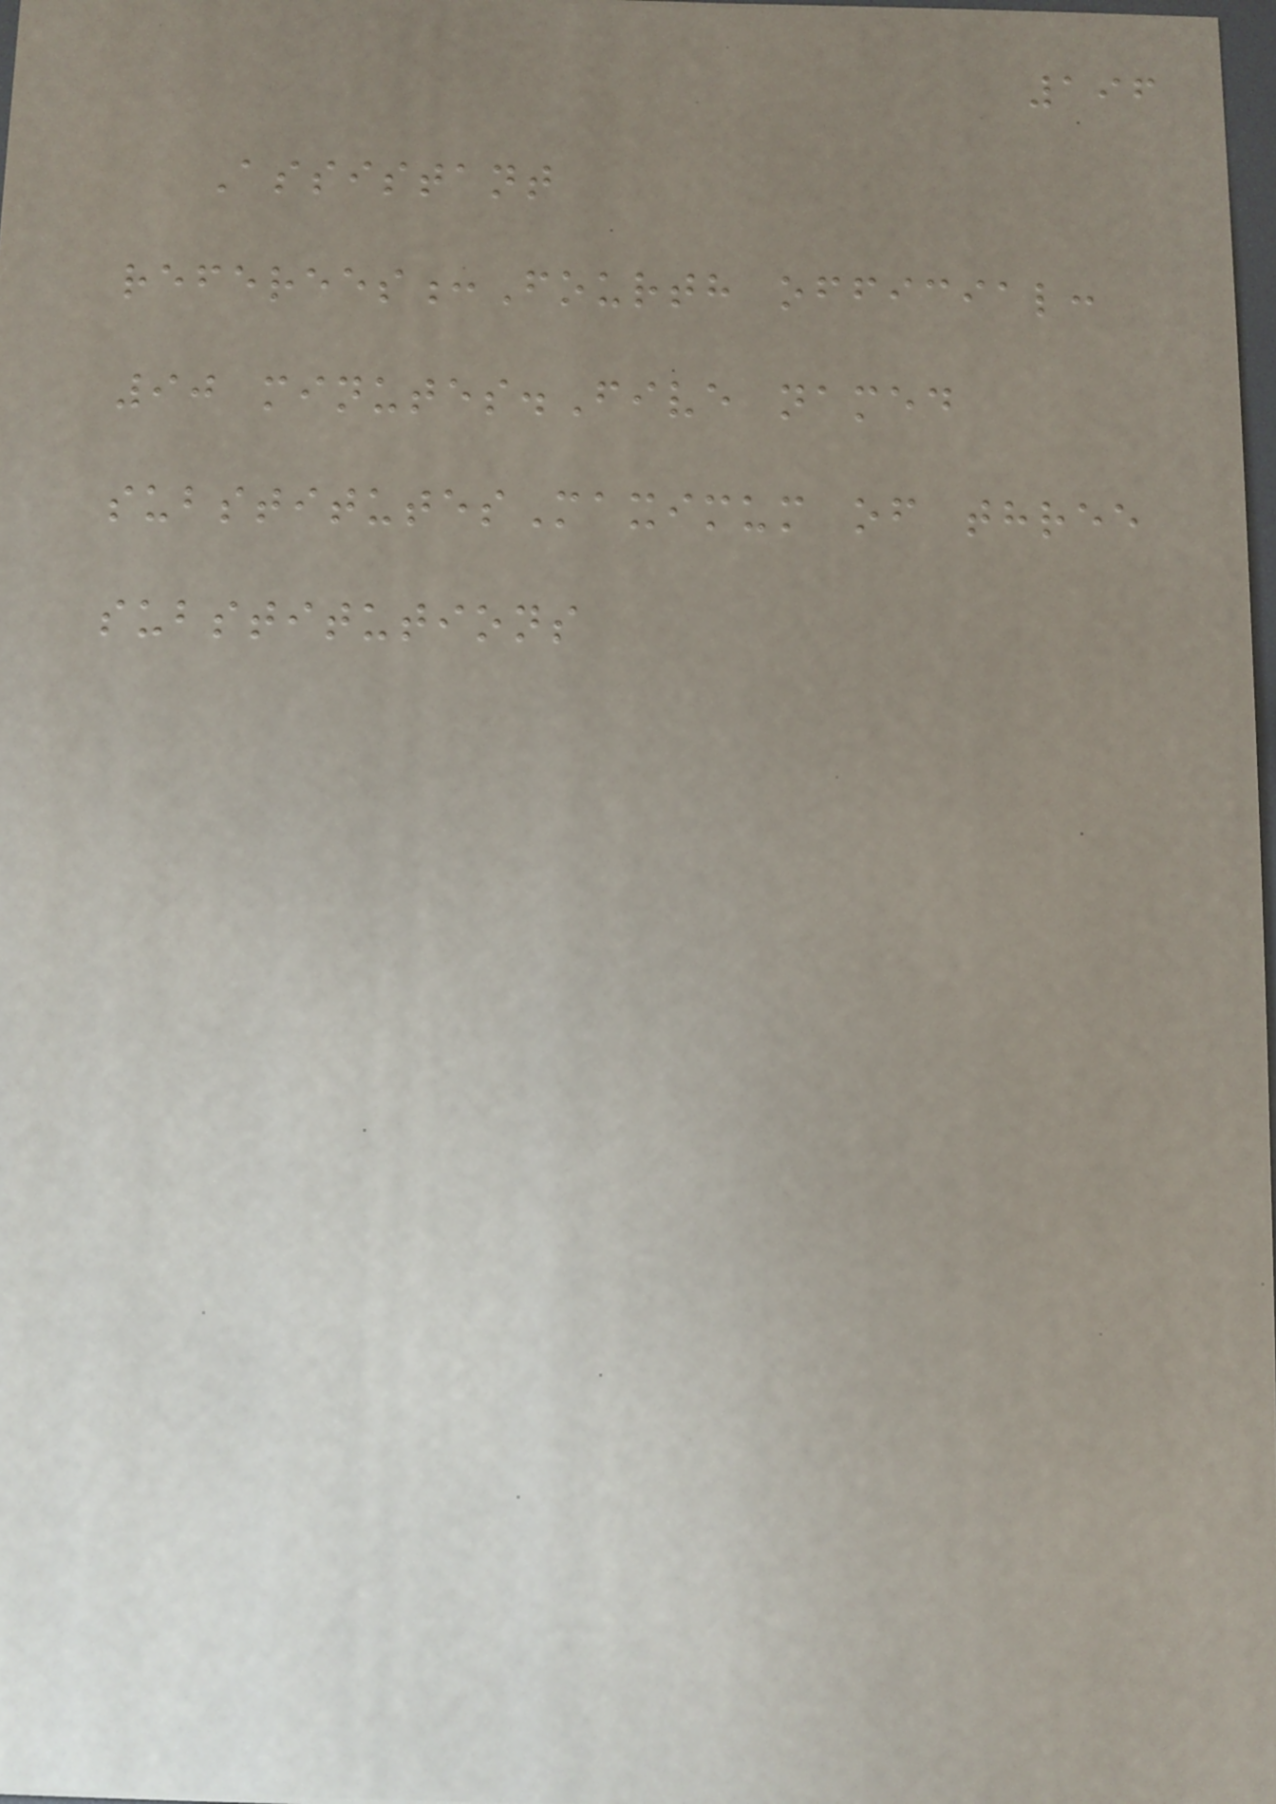196
Assistant
referees:Fourth official:
90 minutes.Five named
substitutesMaximum of three
substitutions
